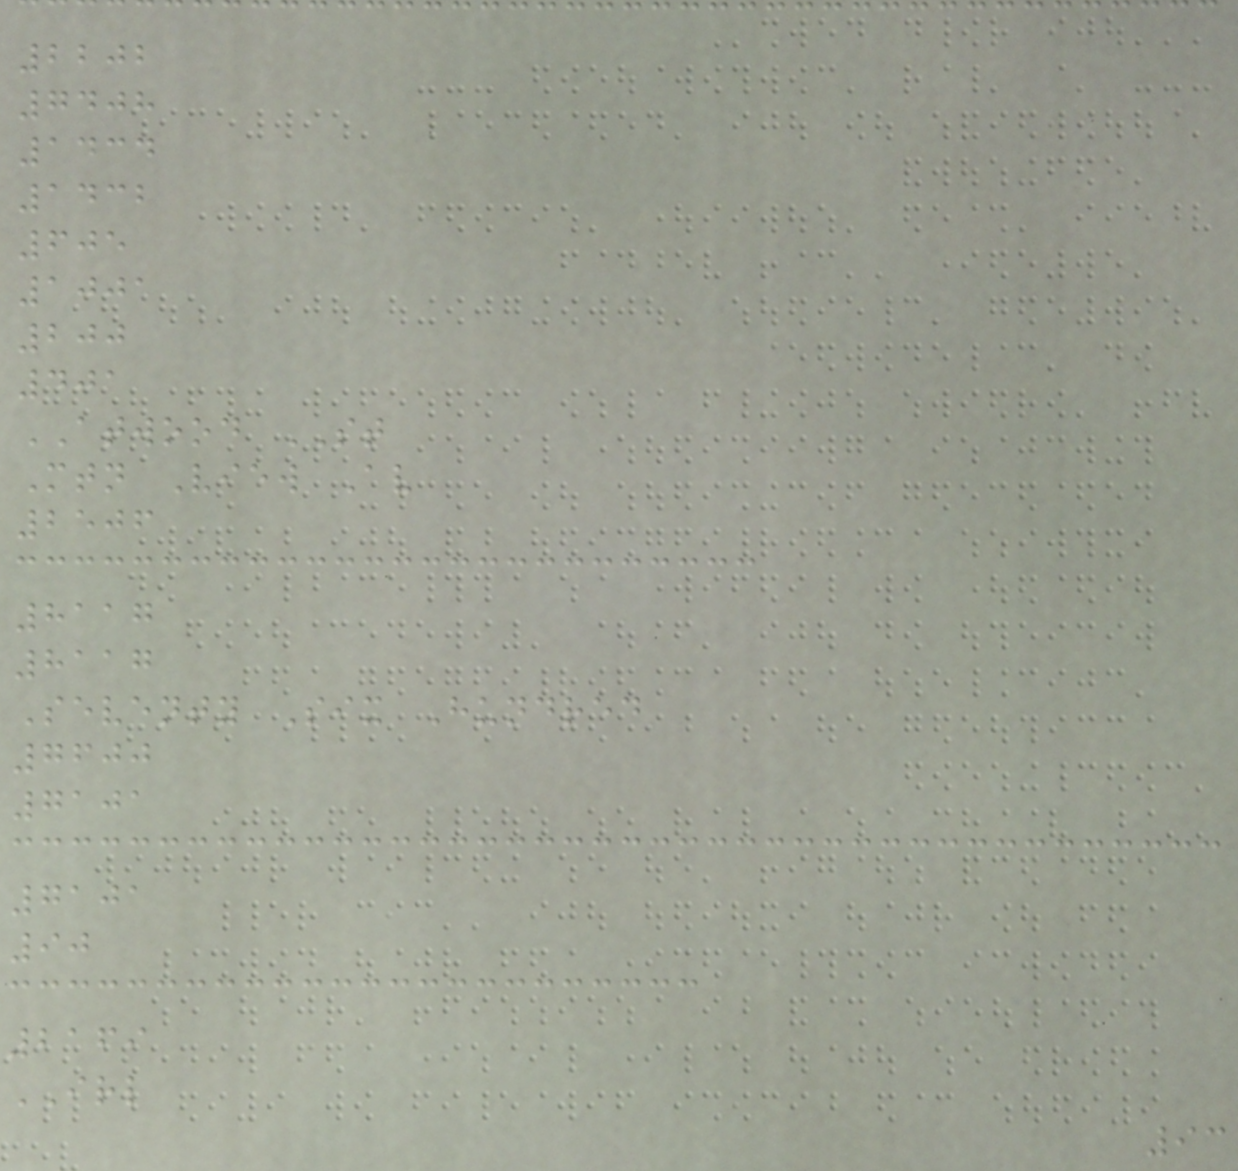2202
7408
1434
1432
605
1001
200
401
ATWOOD ST
Mtn View Av
2506
8117
8117
Seventy Six Hundred
7600
7101
7101
90
2169
IRL
93
